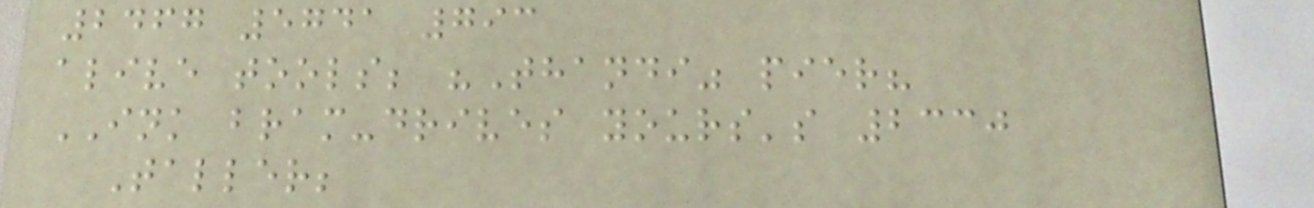2467 5741 793
alive tools; "Thandi" pier?
INK bram-drives yours's 2330
Taller;
